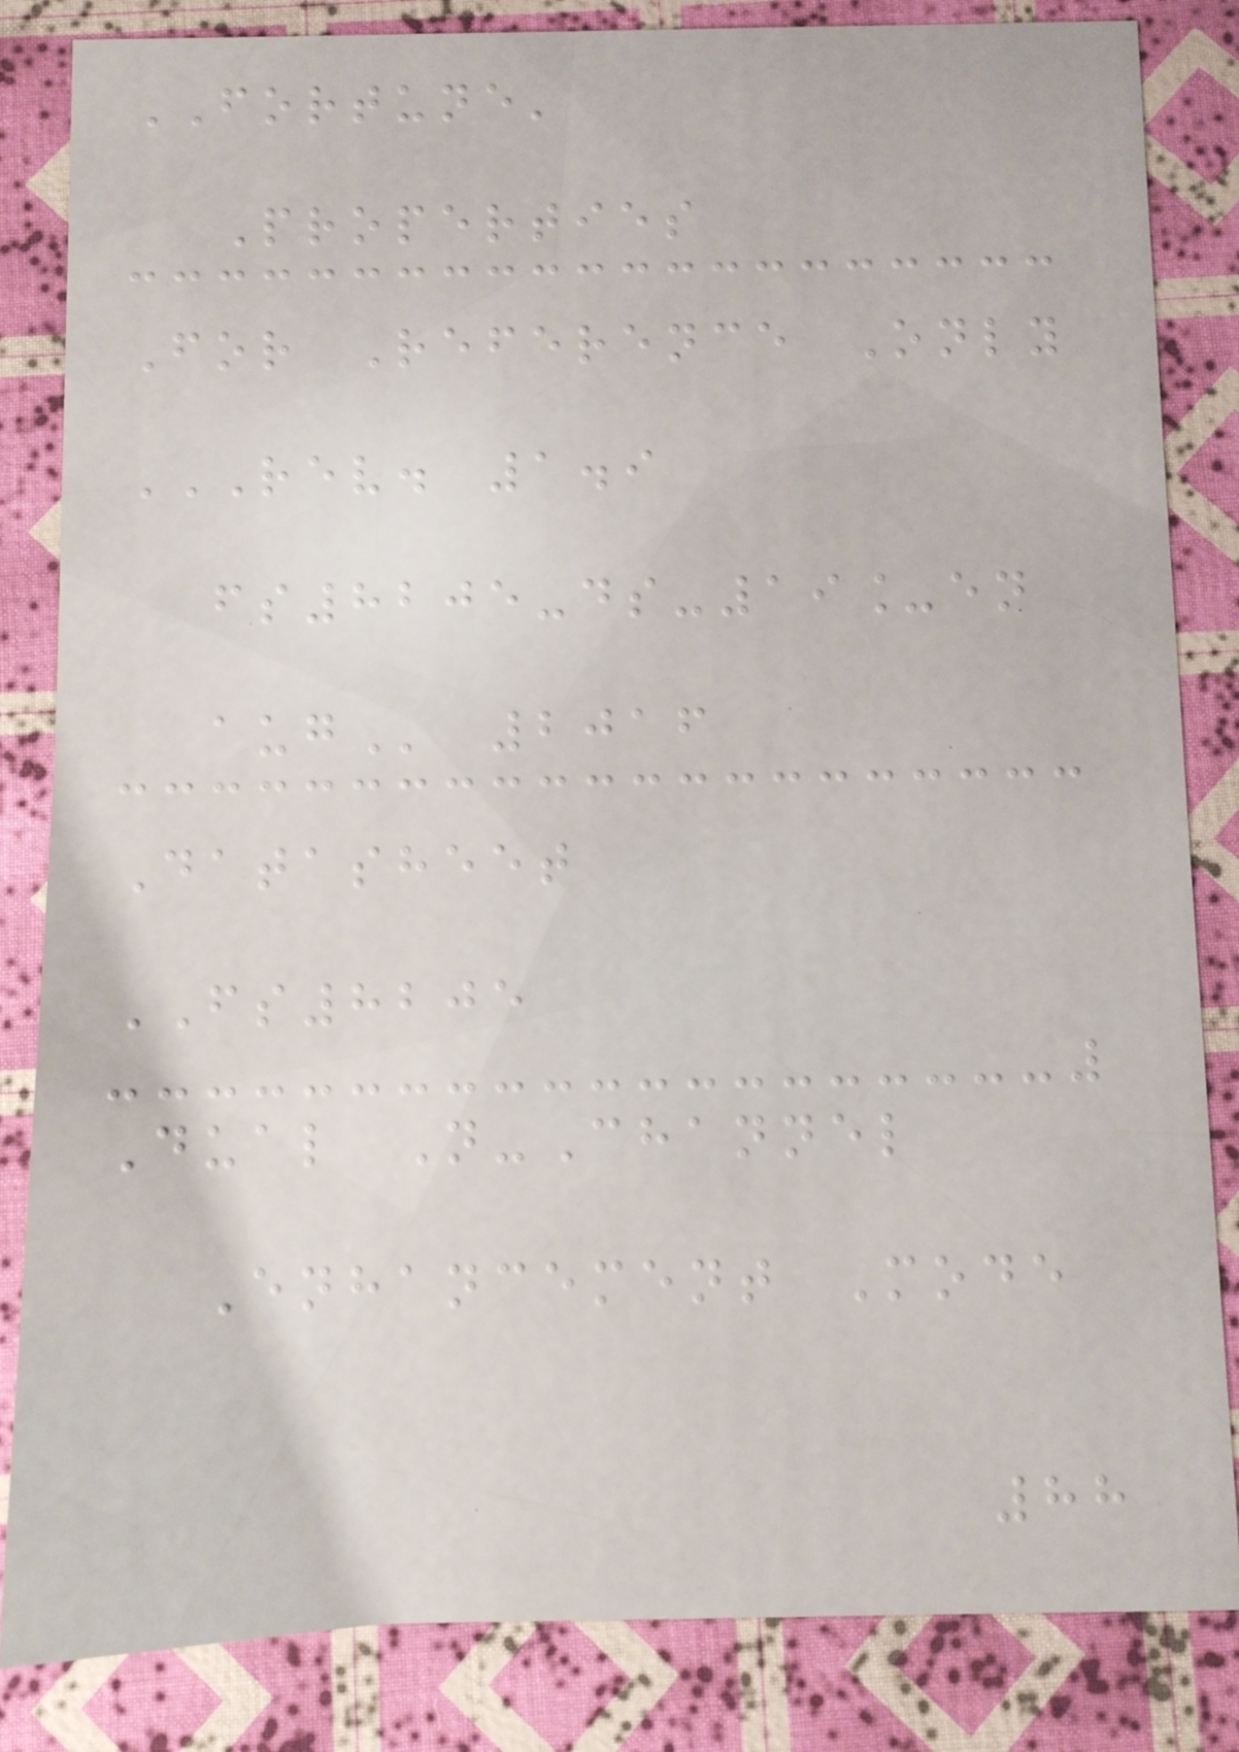FORTUNE'
Properties
For Reference Only
REV. 1.9
FS8205-DS-19_EN
AUG 2016
Datasheet
FS8205
Dual N-Channel
Enhancement Mode
88
